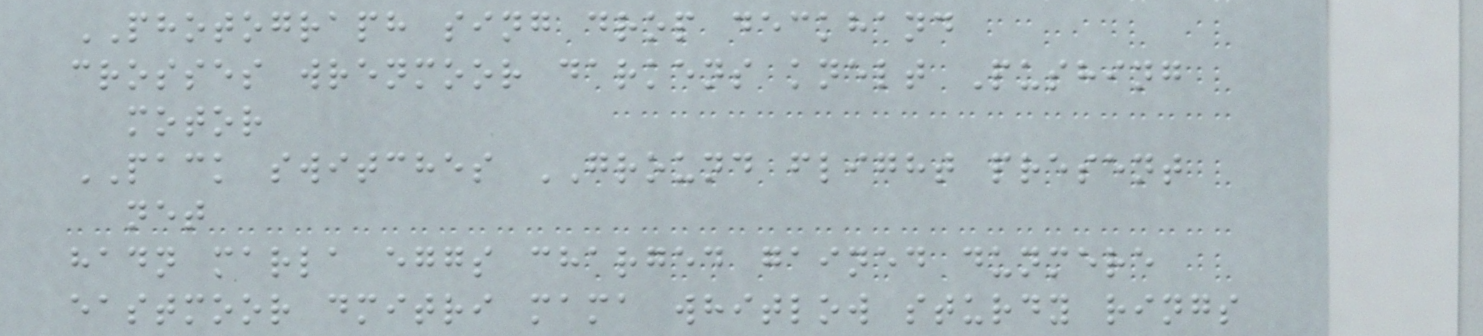PHOTOGRAPH sing drop deckhand
crosses wrenmoor darkens knelt Pushing
motor
PACK switches GROUND flight present
net
hadn marla eggs charged gained dunmere
eastmoor dmitri mama whitlow sturdy rings
